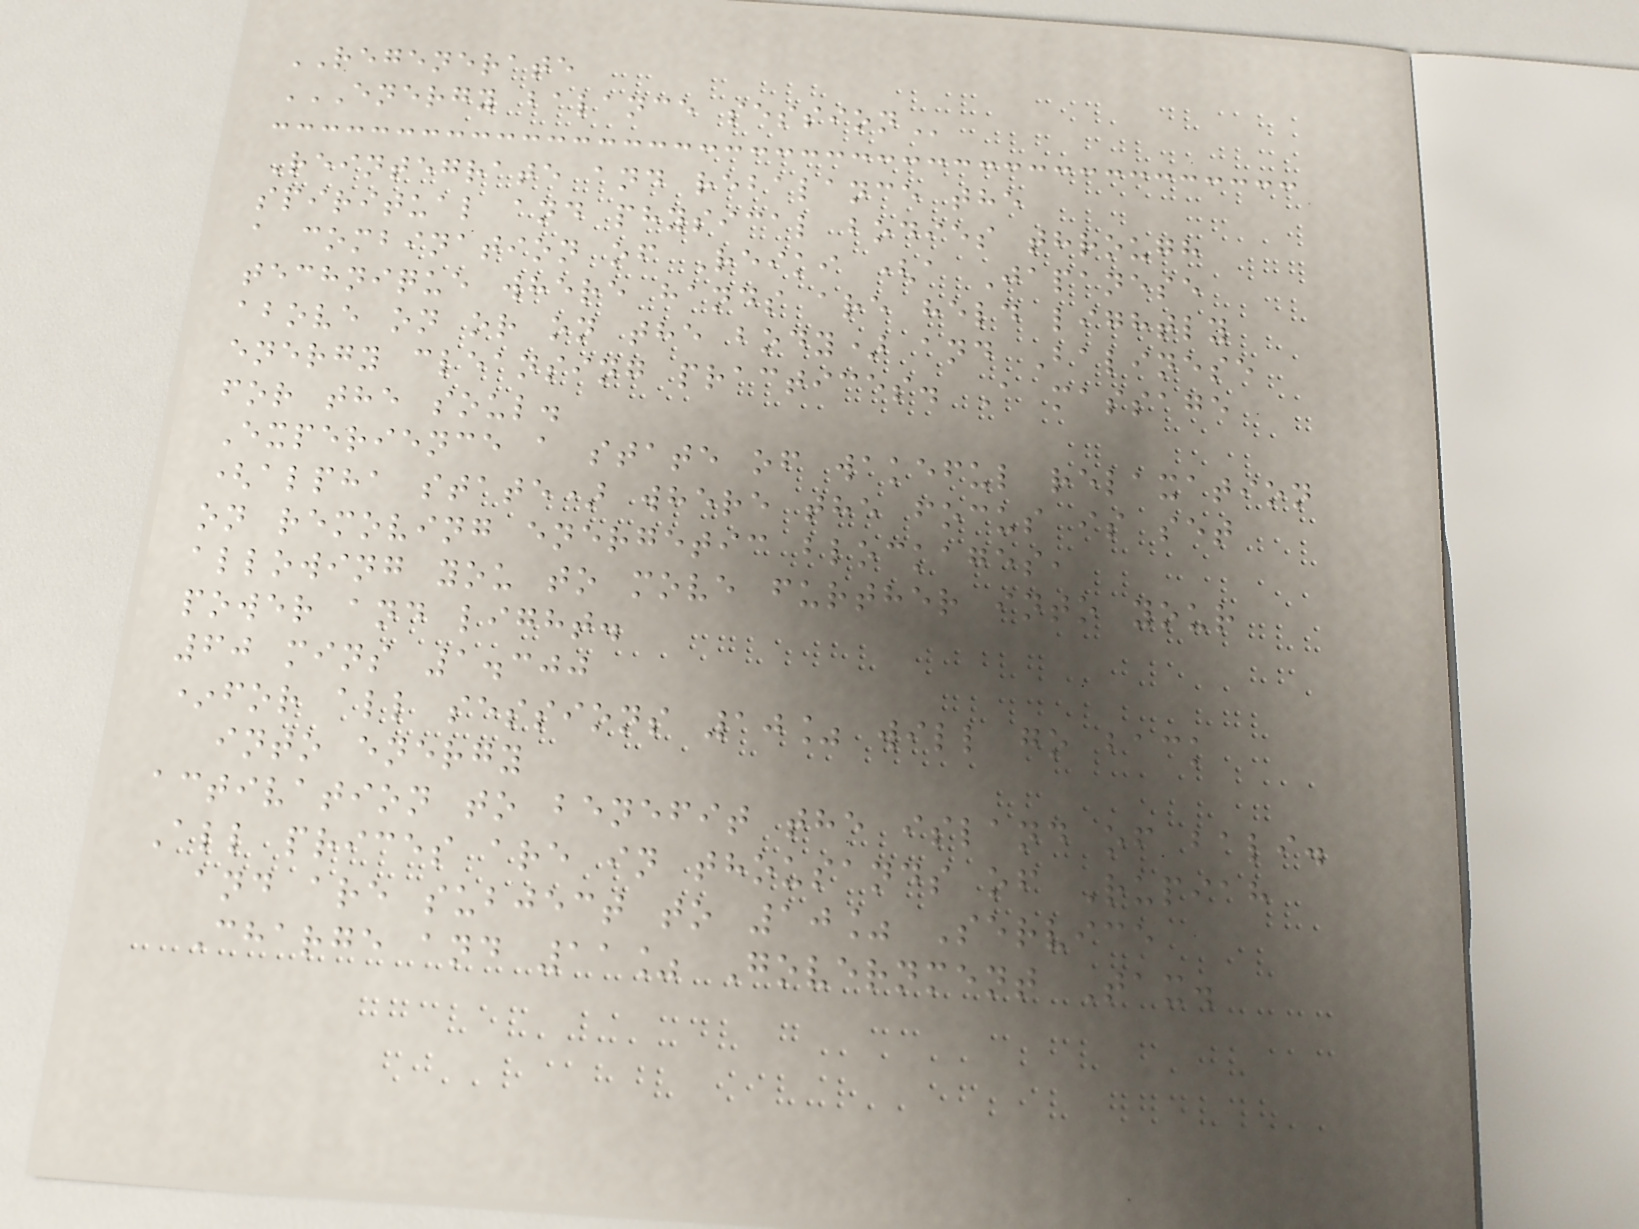REGENERATE
ENERGY BALANCE SESSION
Reintegrate and rebalance the
spiritual and physical bodies through
a combination of Reiki (a Japanese
technique where hands are held lightly
above on or on the body) and Balinese
energy cleansing practices. A massage
for the soul.
Experience a state of wakeful relaxation
(alpha state) where the focus is set
on removing energetic blockages,
allowing you to move further into your
power and light.
60 mins 1.300
*for all sessions 10% will go back
into energy
activation to benefit the island of bali.
All prices are in thousands of Rupiah
and are subject to 10% Service
Charge and 11% Government Tax.
